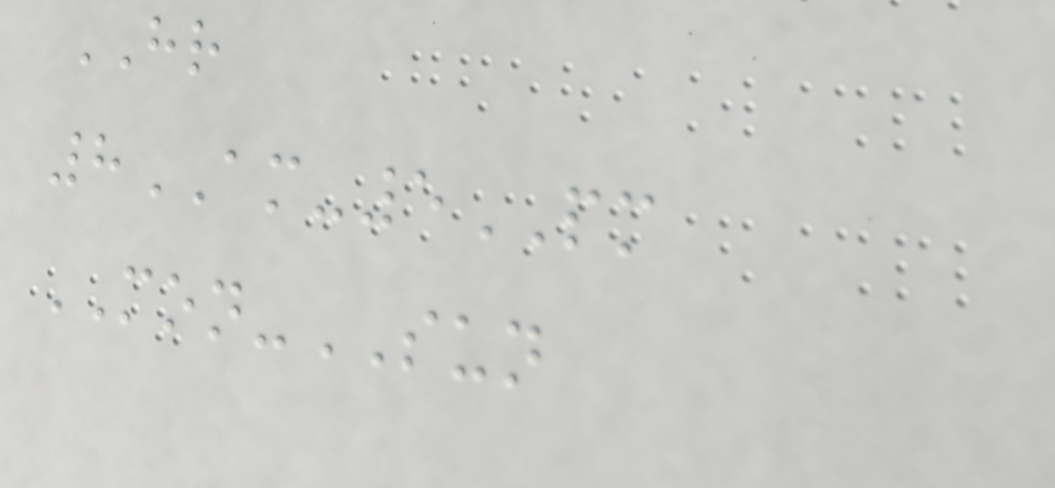HR
8AM-5PM
MON-SUN
